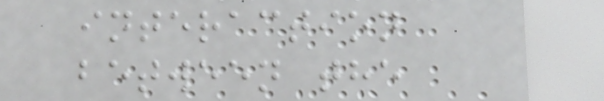interaction
between the
